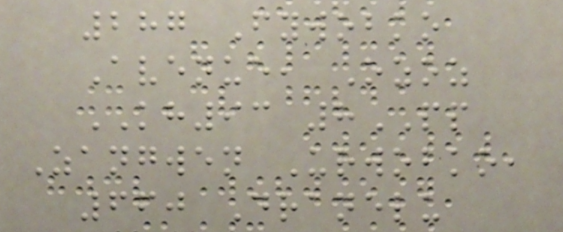287 Fywobko
Avenue, Ozoz
KH93 8PP
Zangwen Urwobko,
660 Dranelu
